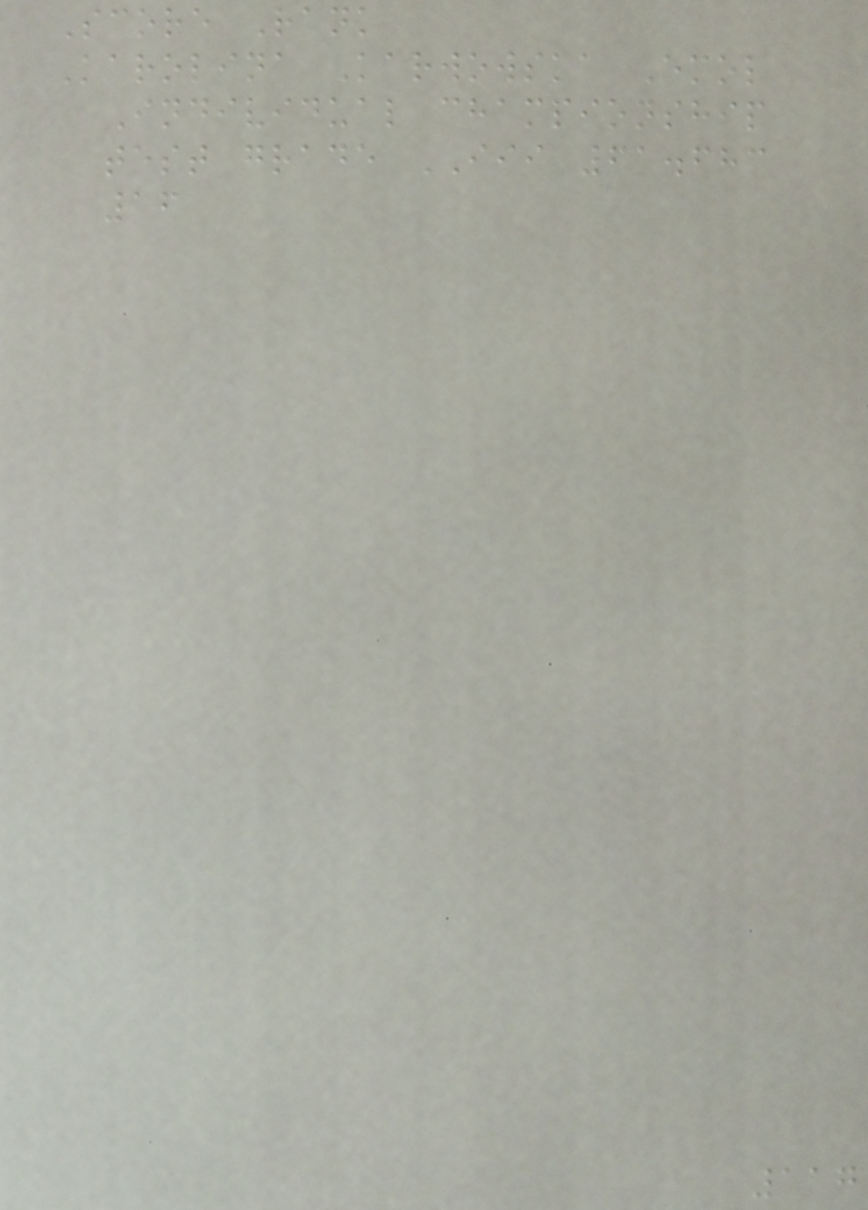Score Rank
Karolina Karwowska Emol
Individual championship
test grade III 61.683
16
117
